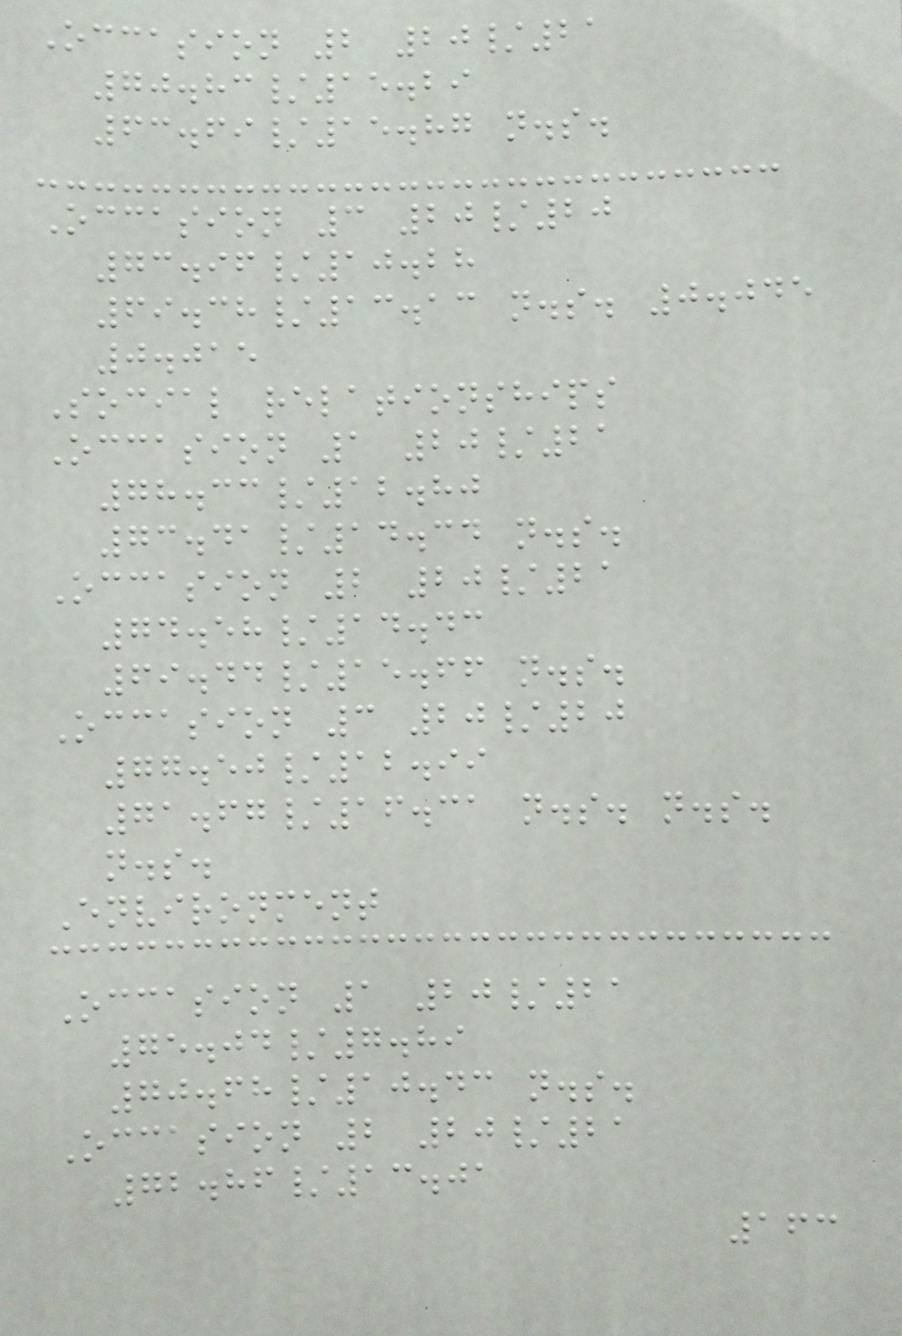Occasion 2 20/21
70.83/15.29
63.69/15.87 n.s.
Occasion 3 20/20
73.96/10.28
69.38/13.13 n.s. 0.045
0.015
Social relationships
Occasion 1 20/21
78.33/12.80
73.41/14.34 n.s.
Occasion 2 20/21
74.58/14.43
69.44/15.66 n.s.
Occasion 3 20/20
77.50/12.99
71.67/16.31 n.s. n.s.
n.s.
Environment
Occasion 1 20/21
75.04/7.89
70.68/10.43 n.s.
Occasion 2 20/21
72.86/13.01
163
